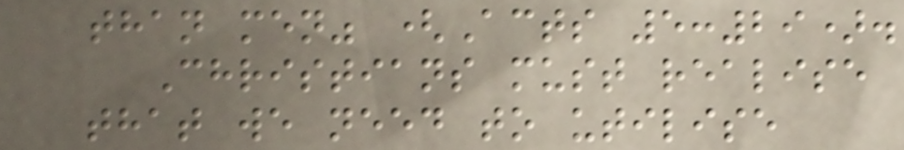than men" (Acts 5:29).
Christians must realise
that we need to utilise
